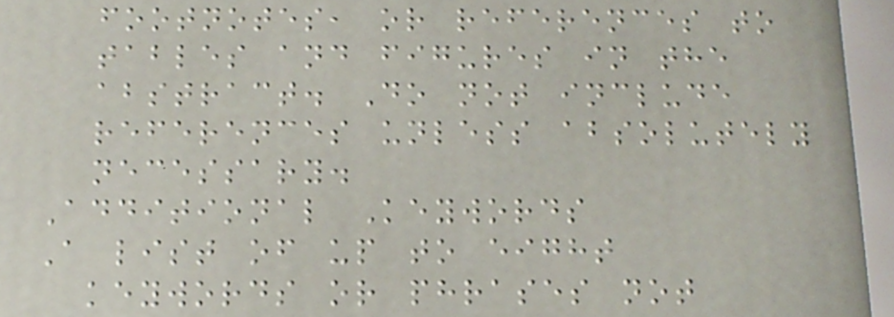footnotes, or references to
tables and figures in the
abstract. Do not include
references unless absolutely
necessary.
Additional Keywords
A list of up to eight
keywords or phrases not
